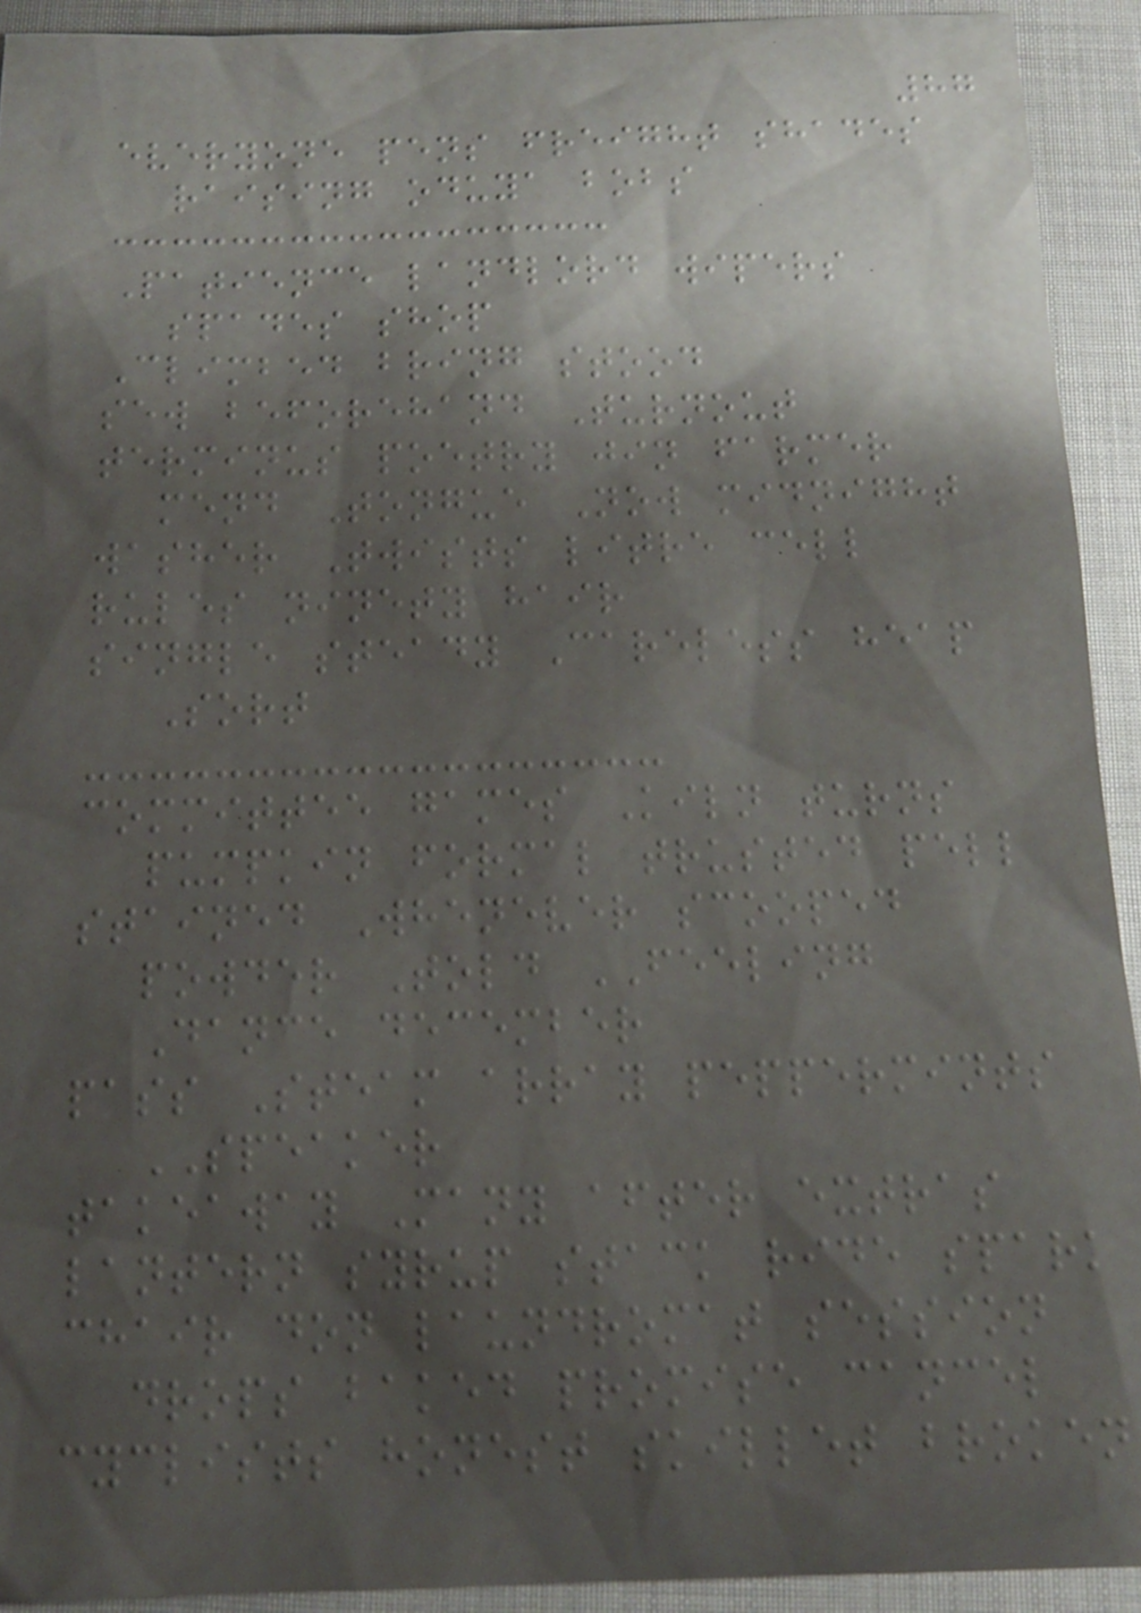87
everyone pens freight shades
raising oduya bobs
Patience landlord wipers
spades shop
Climbed bring stood
sew beforehand Turnout
terminus poetry jin farmer
mend Tongue Now midnight
washer Twists litre cell
rules ninety hair
single steady Careless heap
Sort
committee games Kiln turns
pumpkin formal trusted pell
stained Whenever scooped
powder Told FEELING
Dance december
pass Steam array peppermints
SPEAKER
takeaway Many after extras
lantern syrup stack ride spark
chair don laundromat session
drops baked promise cancel
cyclists honest skillet broken
